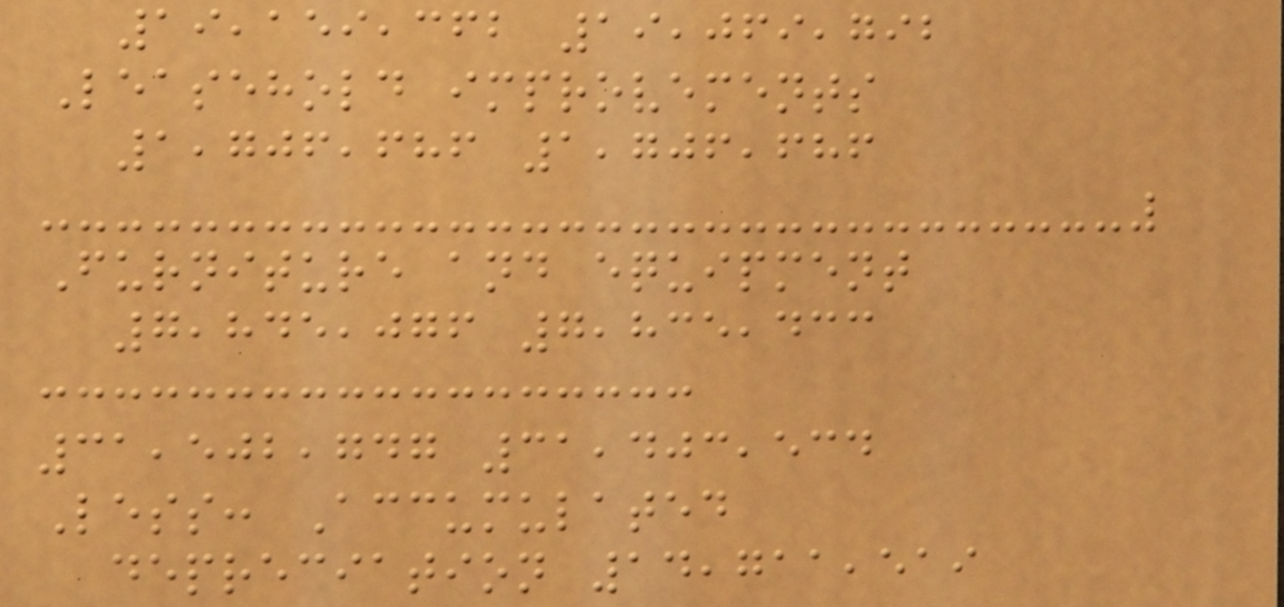19,159,362 19,069,792
Leasehold improvements
1,706,686 1,706,686
Furniture and equipment
7,845,076 7,835,433
31,502,747 31,403,534
Less: Accumulated
depreciation 14,711,519
